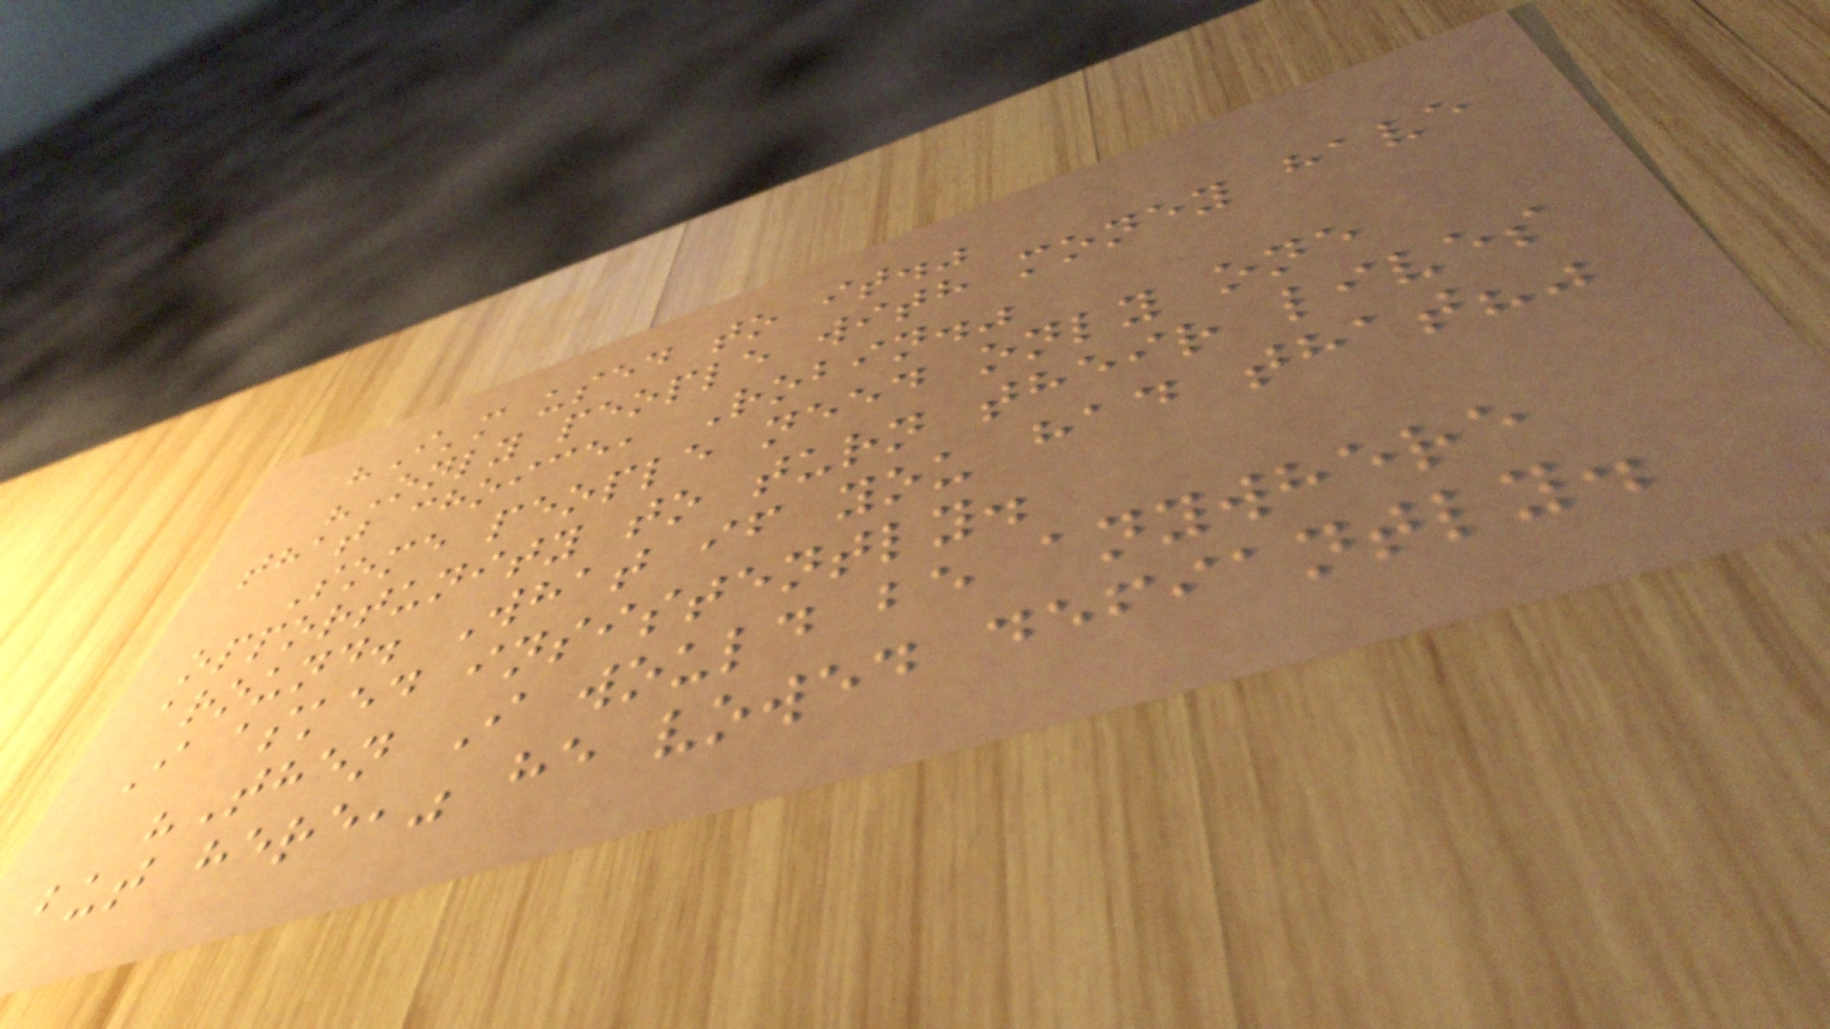"I'm used to it."
"Only people with money have
that choice, Robin."
Some people need only one
opportunity to turn their lives
around. What if you had that?"
I asked insistently.
"Then I would be anywhere
but here," he vowed defiantly.
